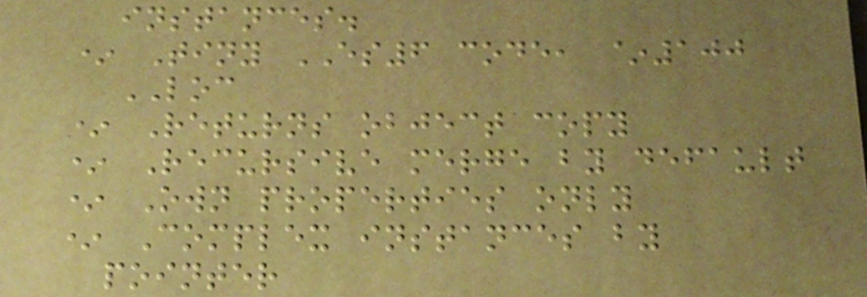instances.
* Tiny ES6 code, ~100
LOC
* Returns object copy
* Recursive merge by default
* Own properties only
* Complex instances by
pointer
